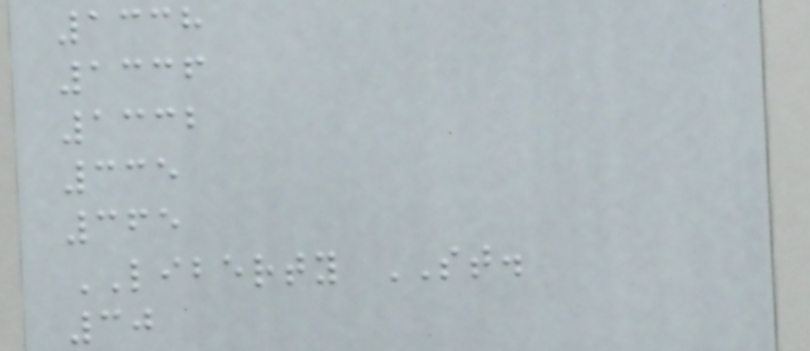1338
1336
1332
335
365
LIBERTY ST.
30
